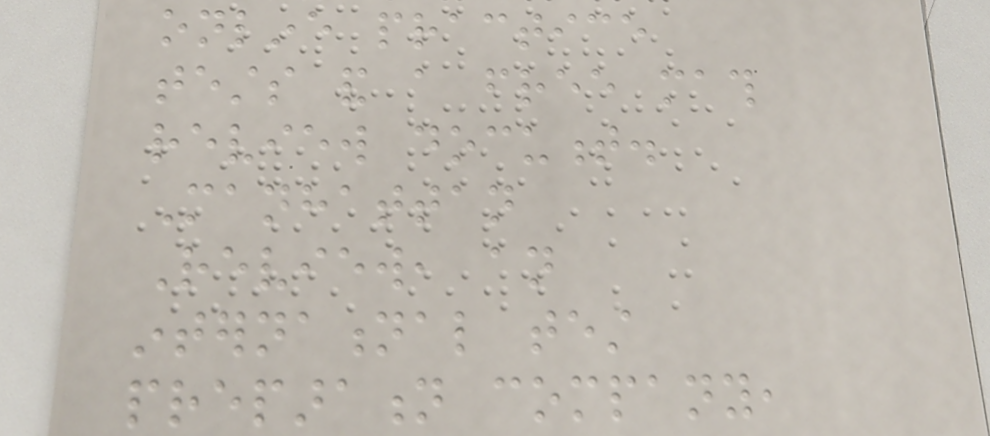online practice
tests and a free math
review document.
Manhattan
Review, an
international test
preparation company,
